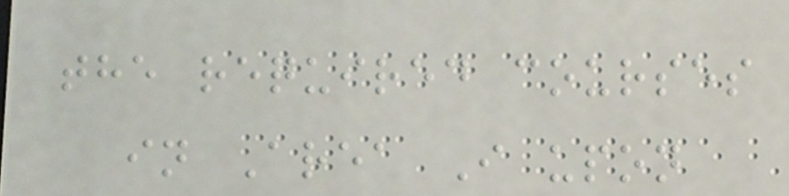the required courses
in Area I upon
